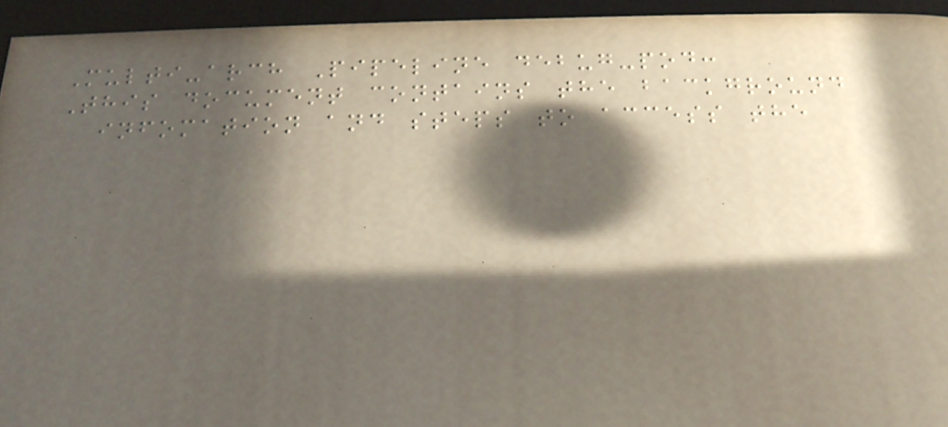Multi-arch Pipeline debug-pod:
This document contains the background
infomation and steps to access the
